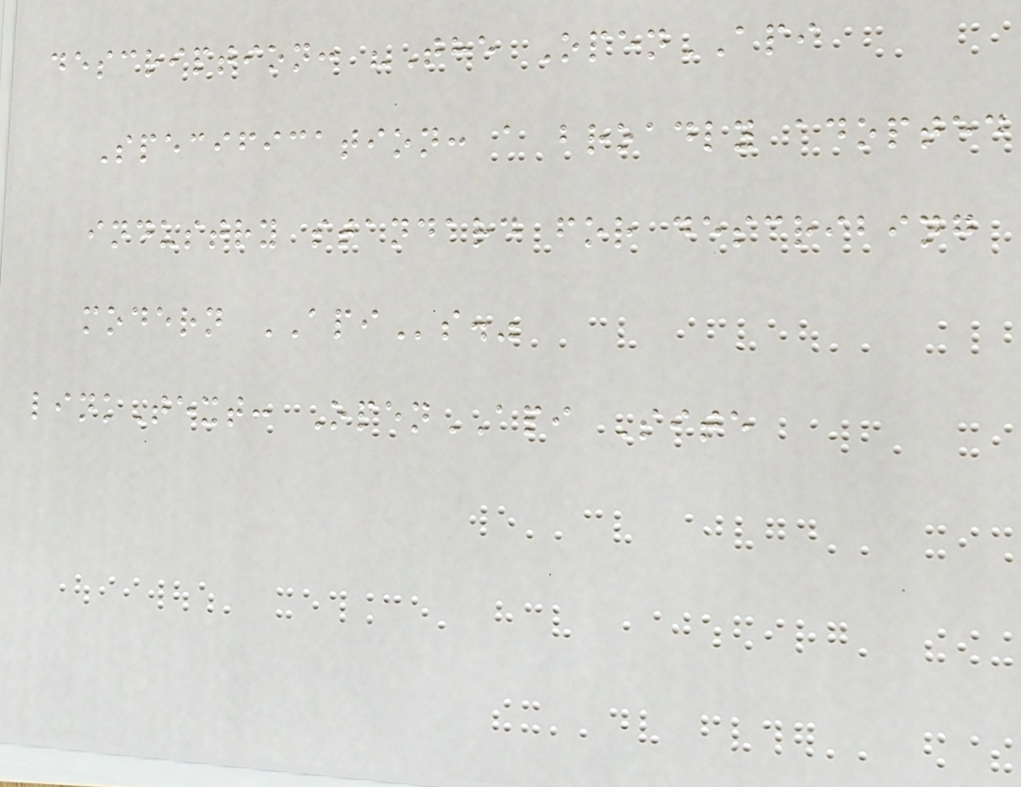description: "The OpenAPI
Specification: a broadly adopted
industry standard for describing
modern APIs."
linkText: OpenAPI Site
